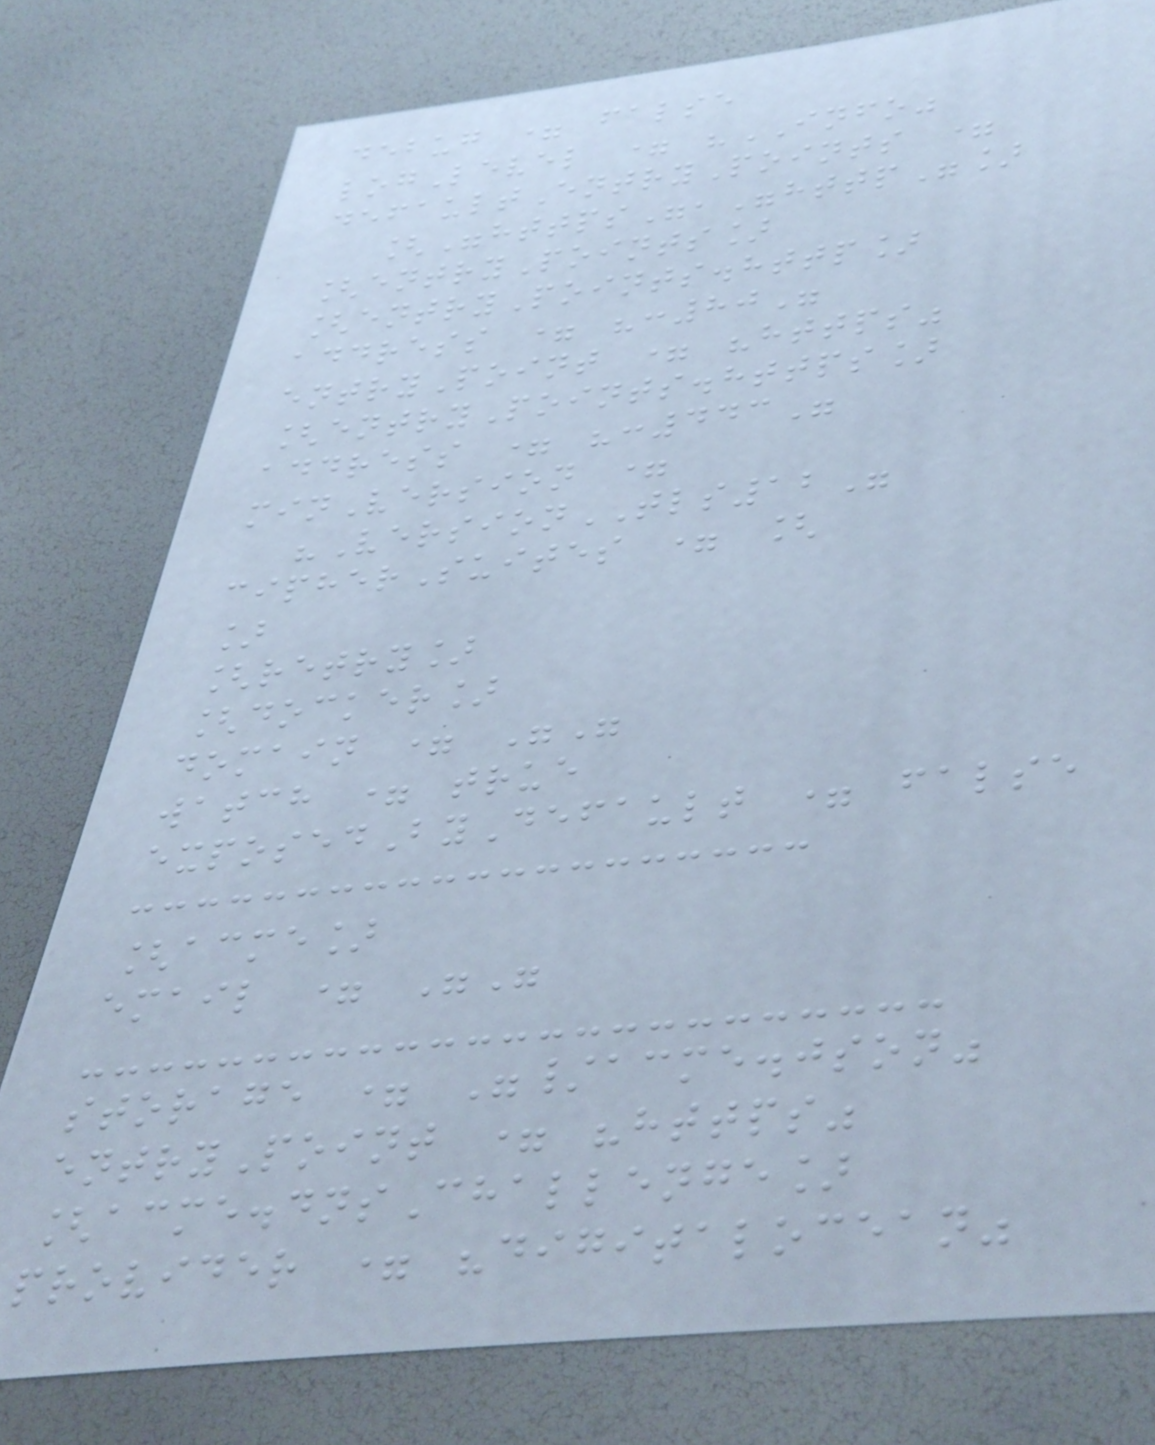debug = false
logLevel = "INFO"
defaultEntryPoints =
["https","http"]
[entryPoints]
[entryPoints.http]
address = ":80"
entryPoint = "https"
[entryPoints.https]
address = ":443"
minVersion =
"VersionTLS12"
cipherSuites = [
]
[retry]
[docker]
domain = ""
watch = true
exposedByDefault = false
[acme]
email = ""
storage = "/acme.json"
entryPoint = "https"
[acme.dnsChallenge]
provider = "digitalocean"
